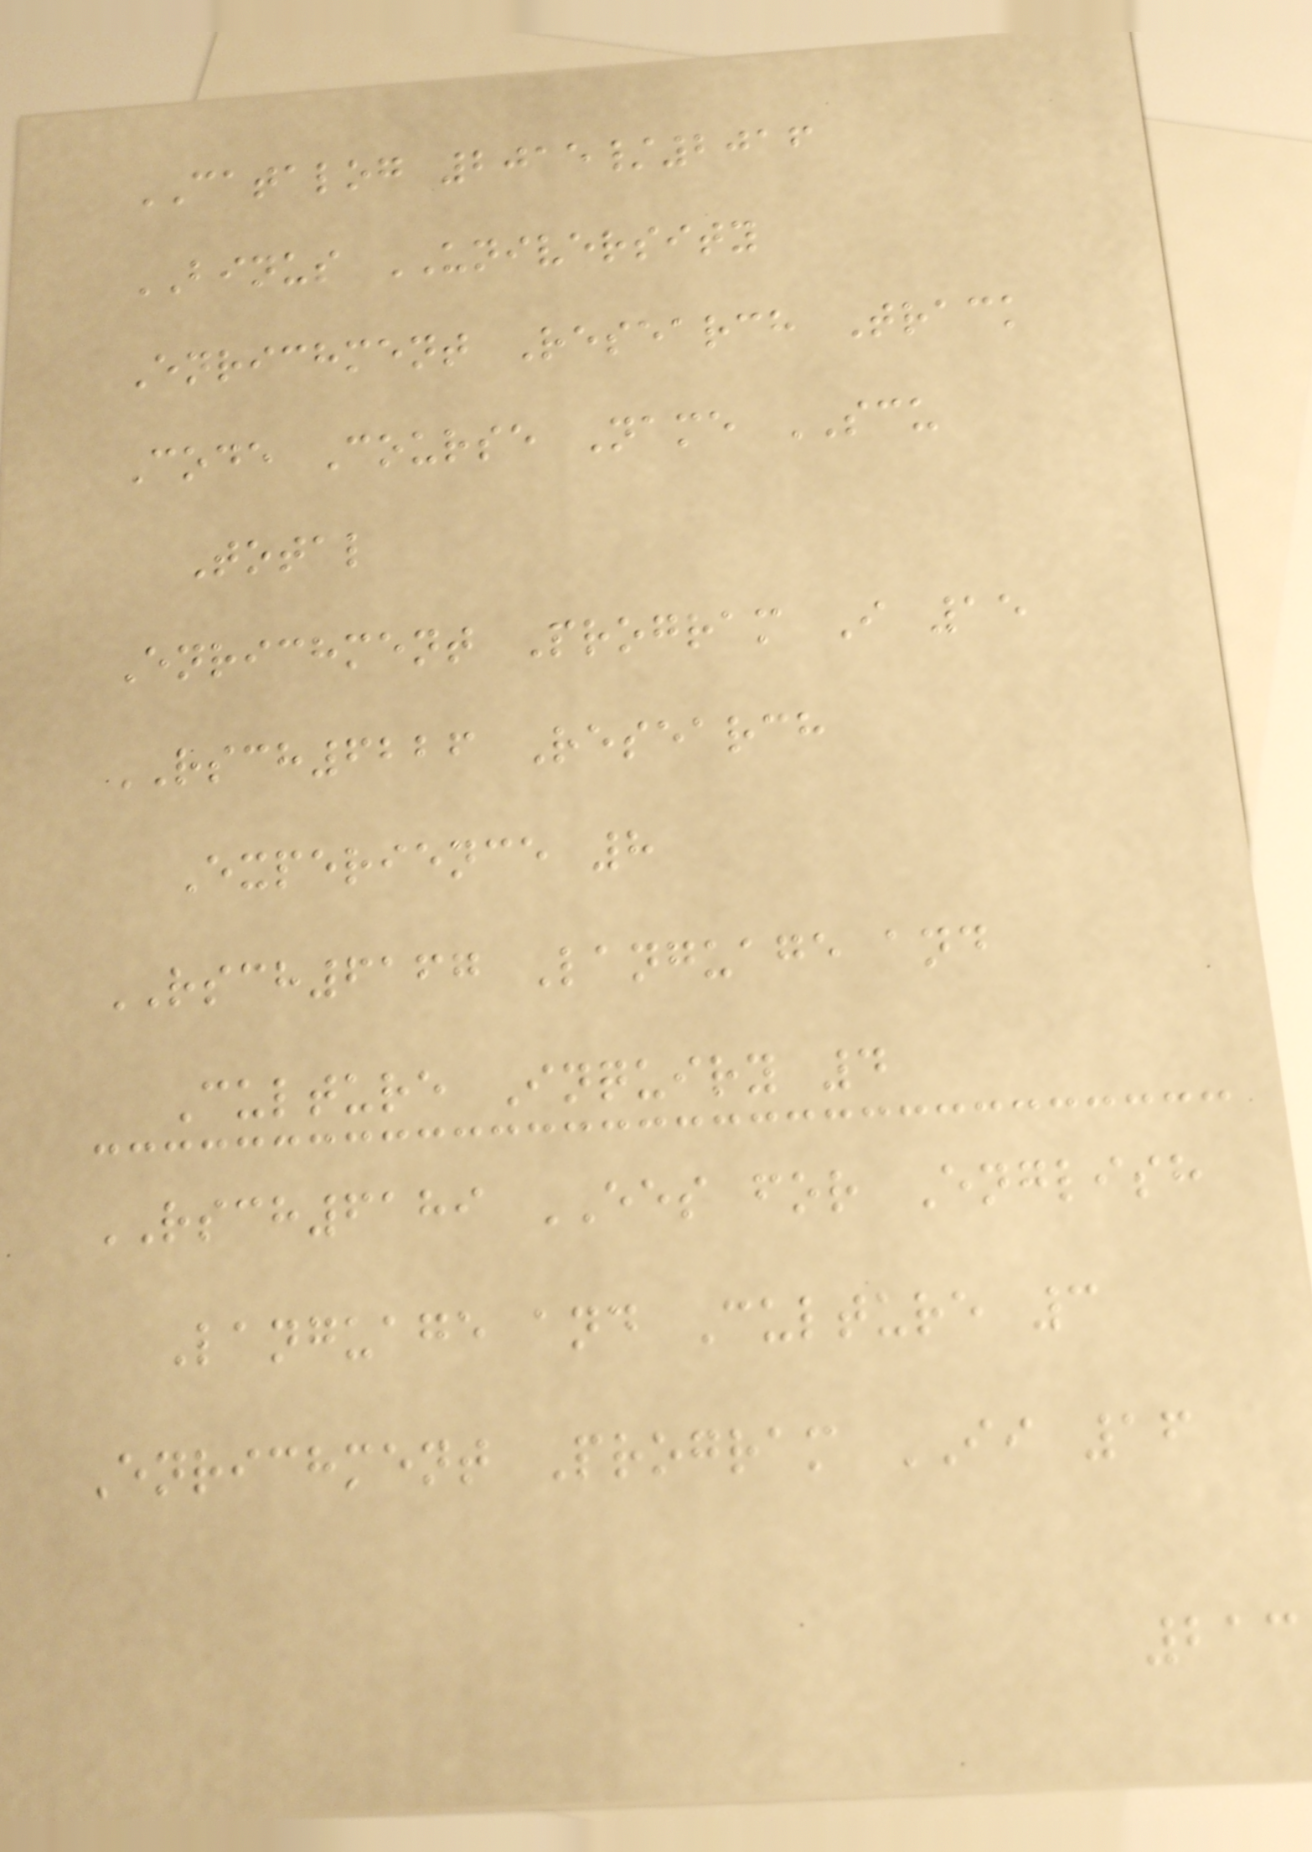CATALOG 2015/2016
BINUS UNIVERSITY
Enrichment Research Track
Code Course Name SCU
Total
Enrichment Program I 15
RSCH6226 Research
Experience 8
RSCH6167 Language and
Culture Inquiry 4
RSCH6189 EES for English
Language and Culture 3
Enrichment Program II 16
213
